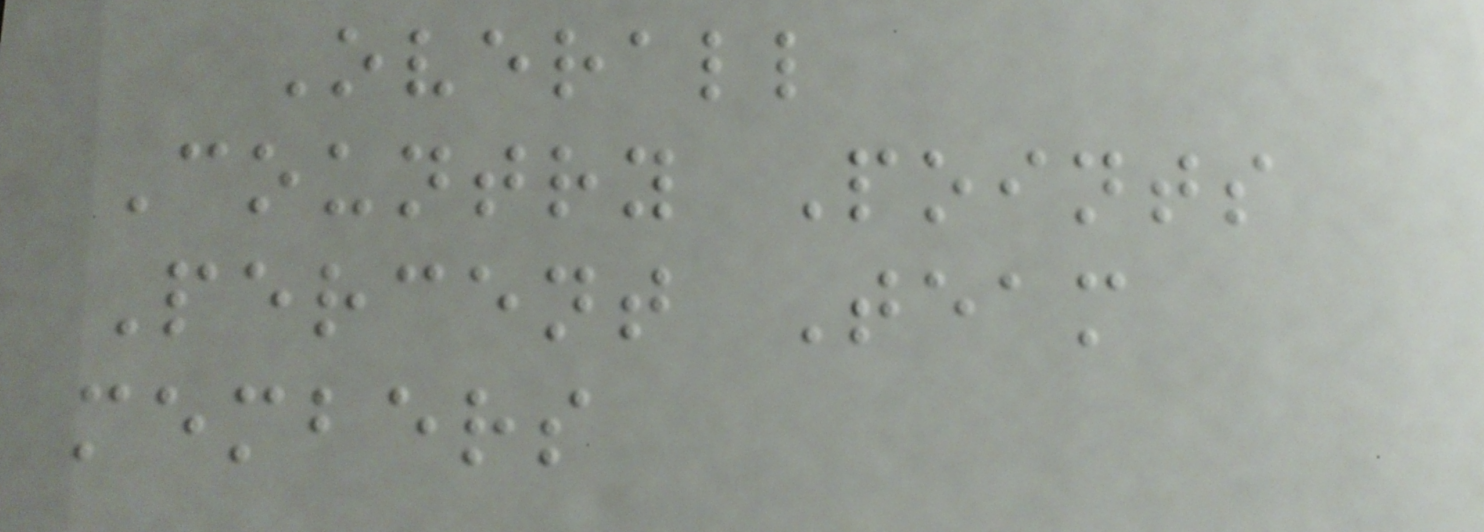Overall
Country Points
Percent Team
members
